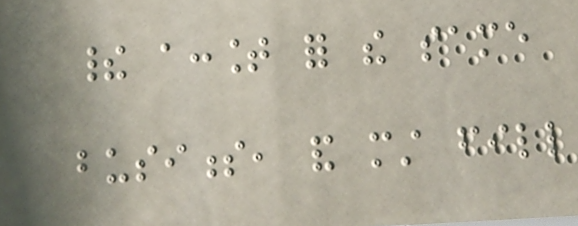their account for the same
business, and must fill
